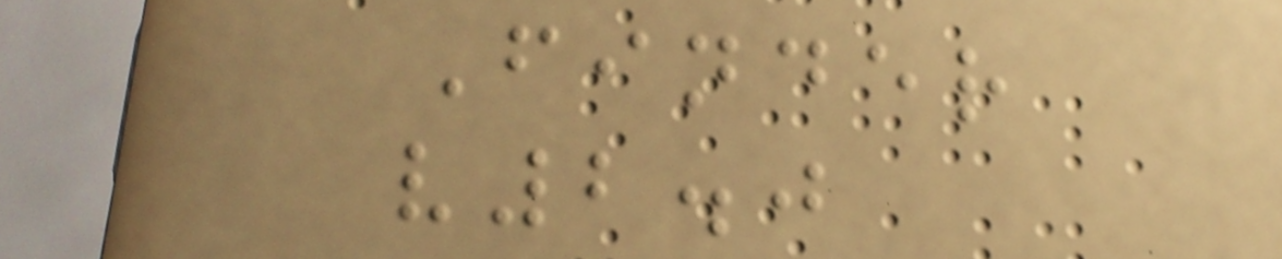Finder
v2.0
